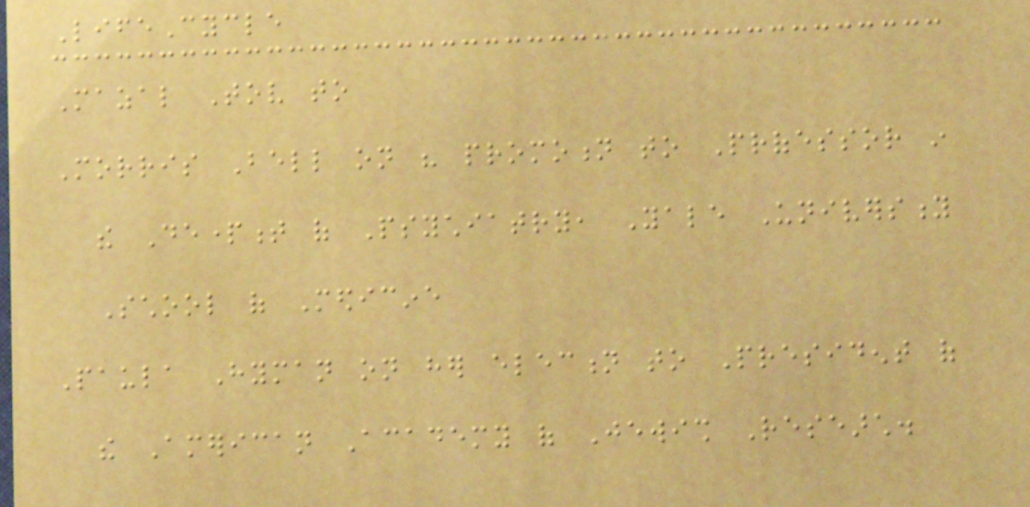LifeCycle
Mazal Tov to
Morris Bell on his promotion to Professor in
the Department of Psychiatry, Yale University
School of Medicine
Paula Hyman on her election to President of
the American Academy of Jewish Research.
